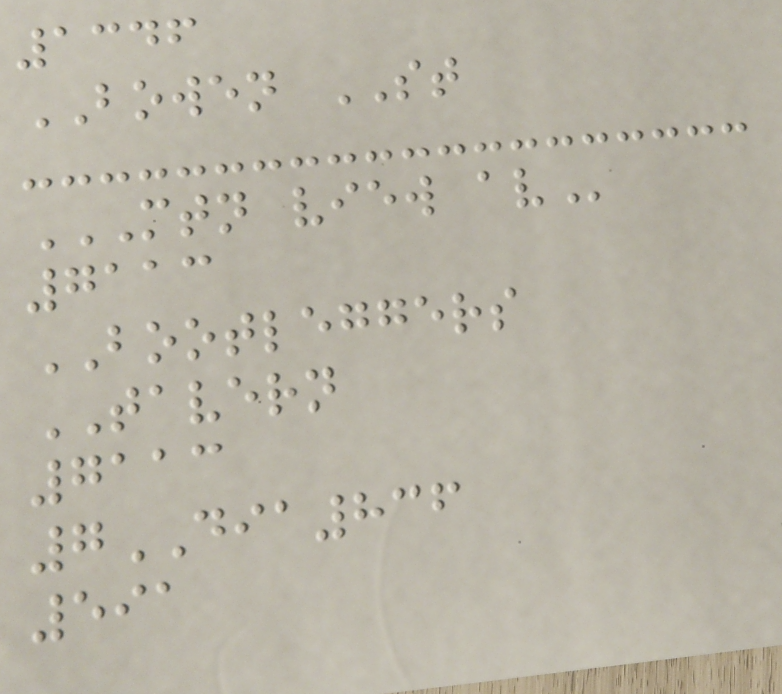1346
BOWEN ST
MTN VIEW AV
7113
BOOTLEGGERS
TAVERN
7113
7DIA836
591
